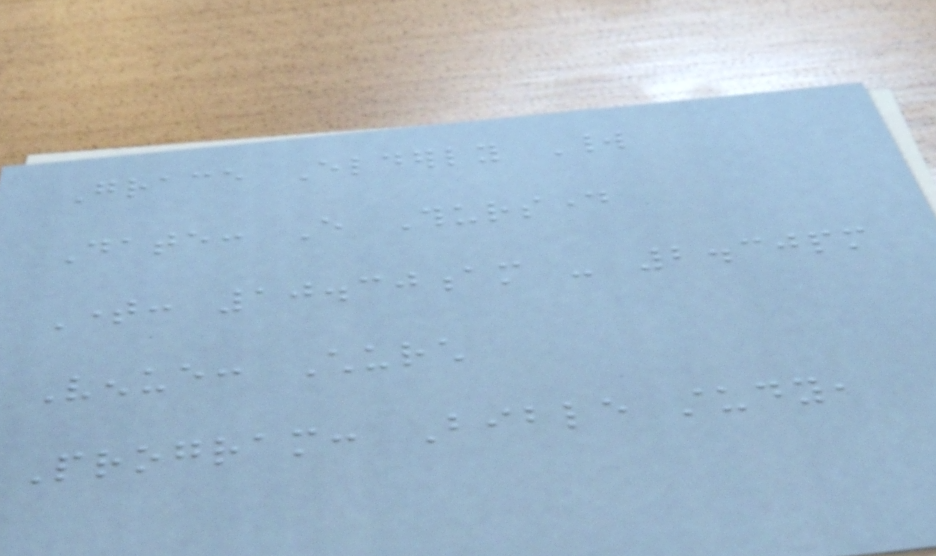Grace Elderly World
Date: Every Thursday
Time: 10.30am - 2.30pm
Venue: Church
Program: Bible study,
